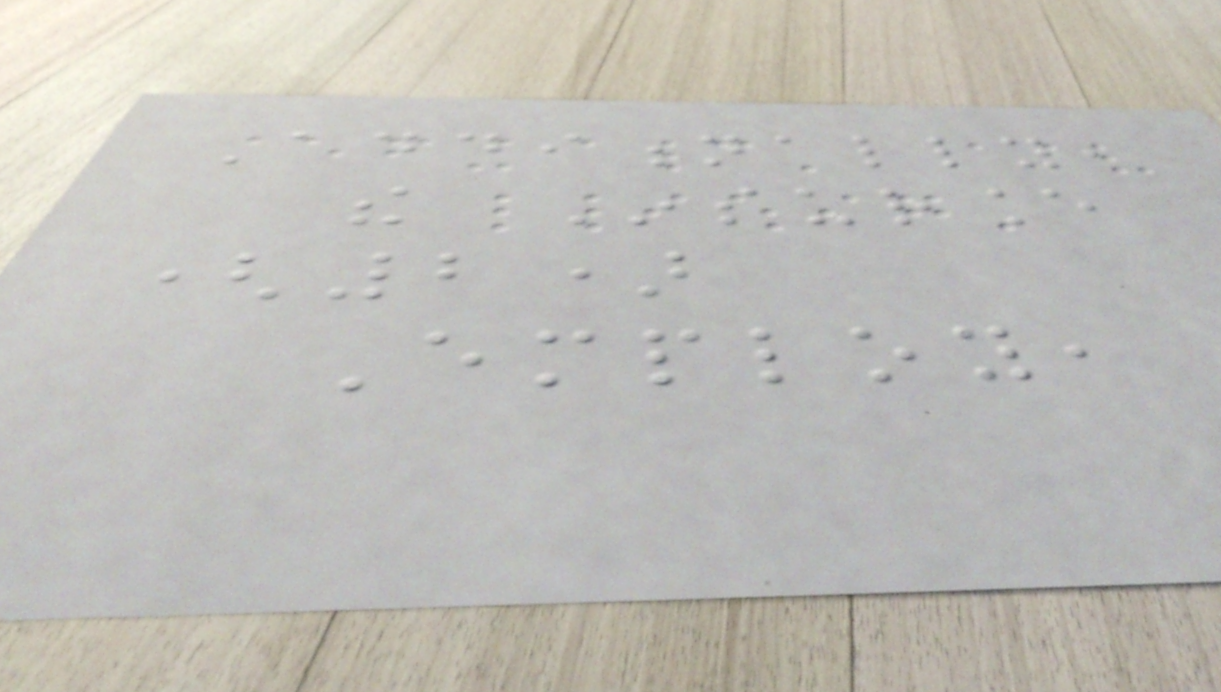Additionally,
the Insurance
(2)
Employ,
